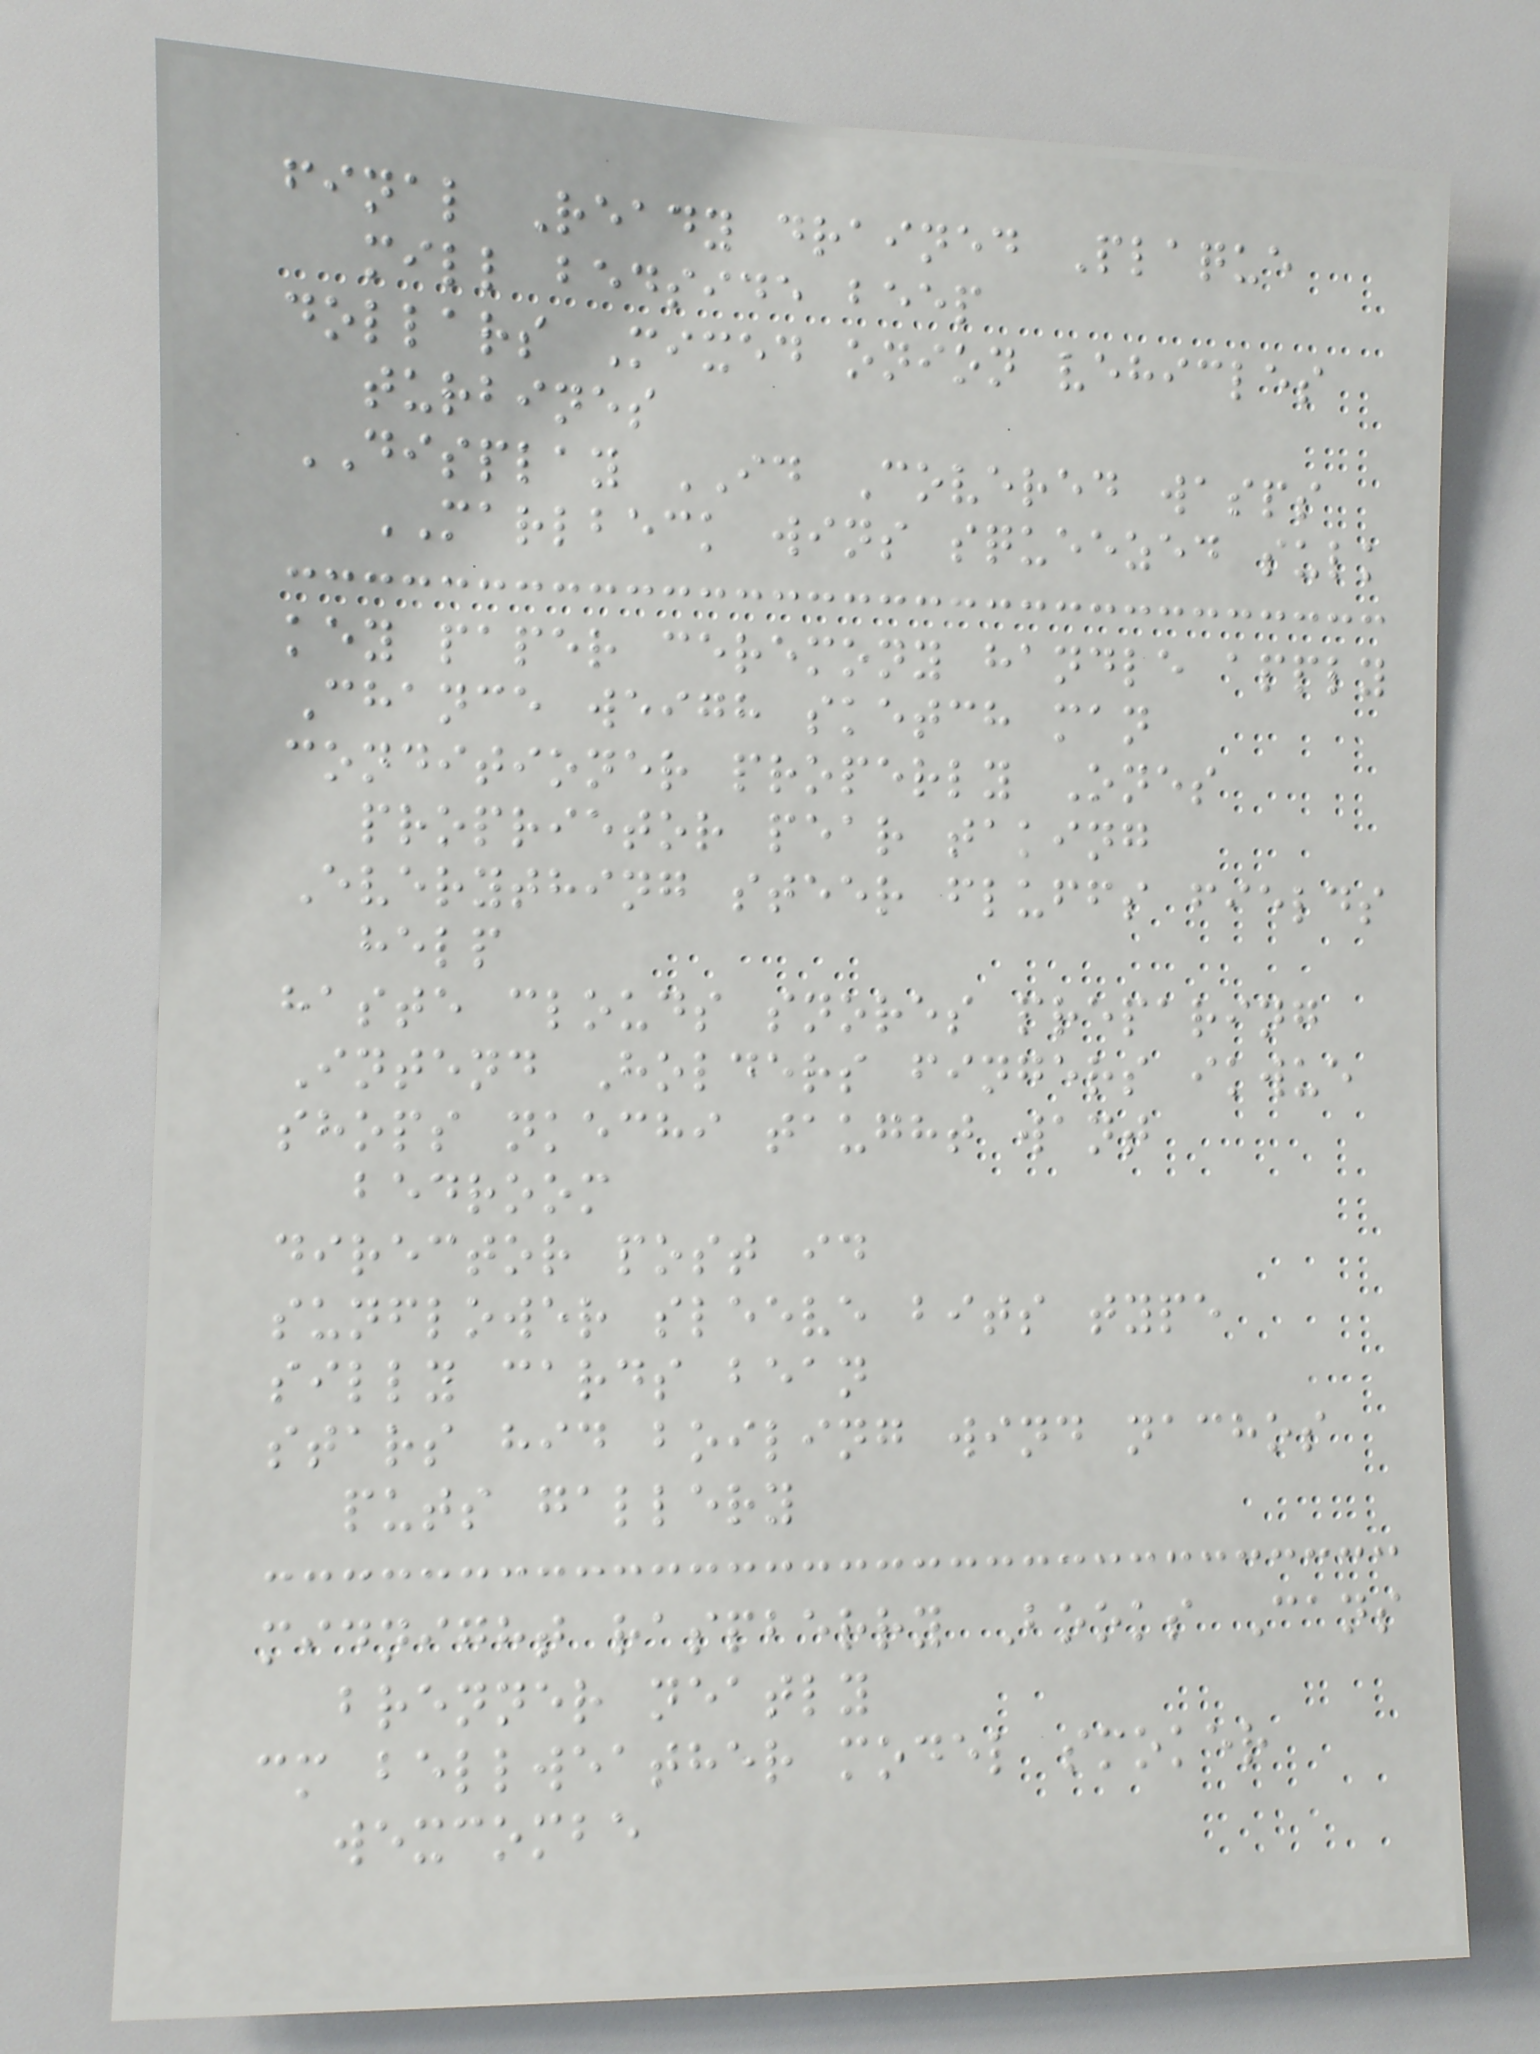final Ready drained Plaque
mill bedside beep
dollars Mixed onion vehicles
turbines
DISPLAY ID Covered wasps
MARLBECK wins squeezed sulk
key paper ceremony handle apply
Chance weigh sketch man
conditioner properly Ones
proprietor pear taking
Everything steer fluffs fields
help
haste clouds snores preparing
Intend Holders fingers ikwue
shops nkechi taught want
bedroom
director post id
sunflower sleeve bits type
silly cards bean
stars hid boiling wind nachos
puts gallery
midnight raspberry Books Cans
brenner neatly
cm bellweather model smoker
wexcombe
